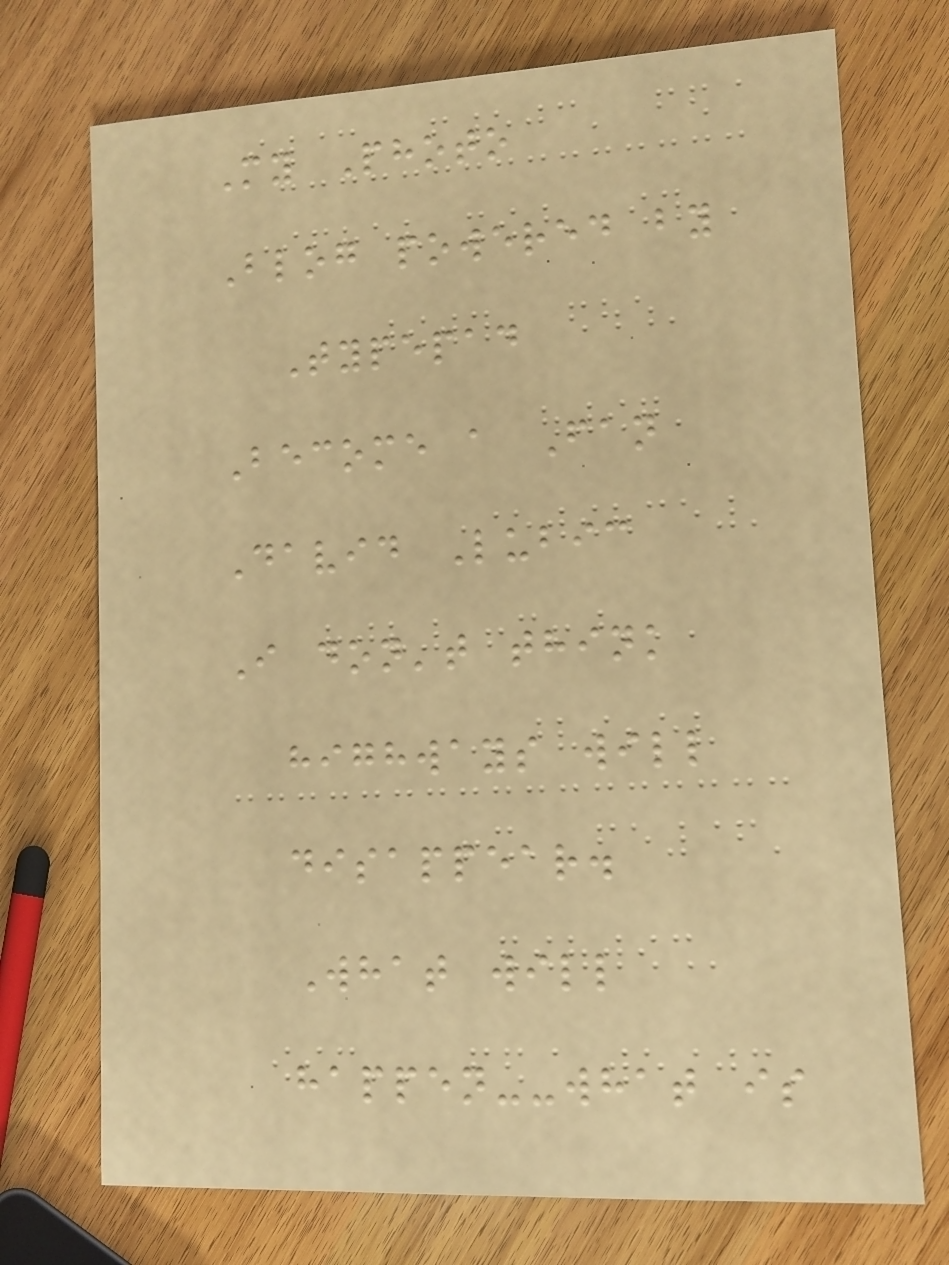My Photo
Blog powered by
Typepad
Become a Fan
David Lubic
I don't think
highways will
disappear.
What will
happen--what is
